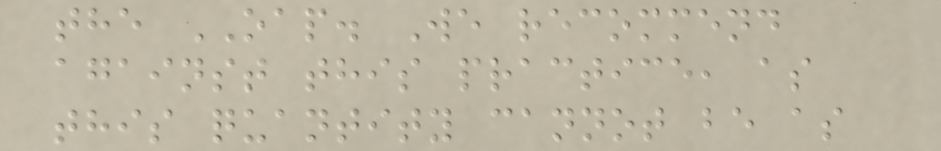the OAP. We recommend
against this practice, as
this quantity cannot be as
